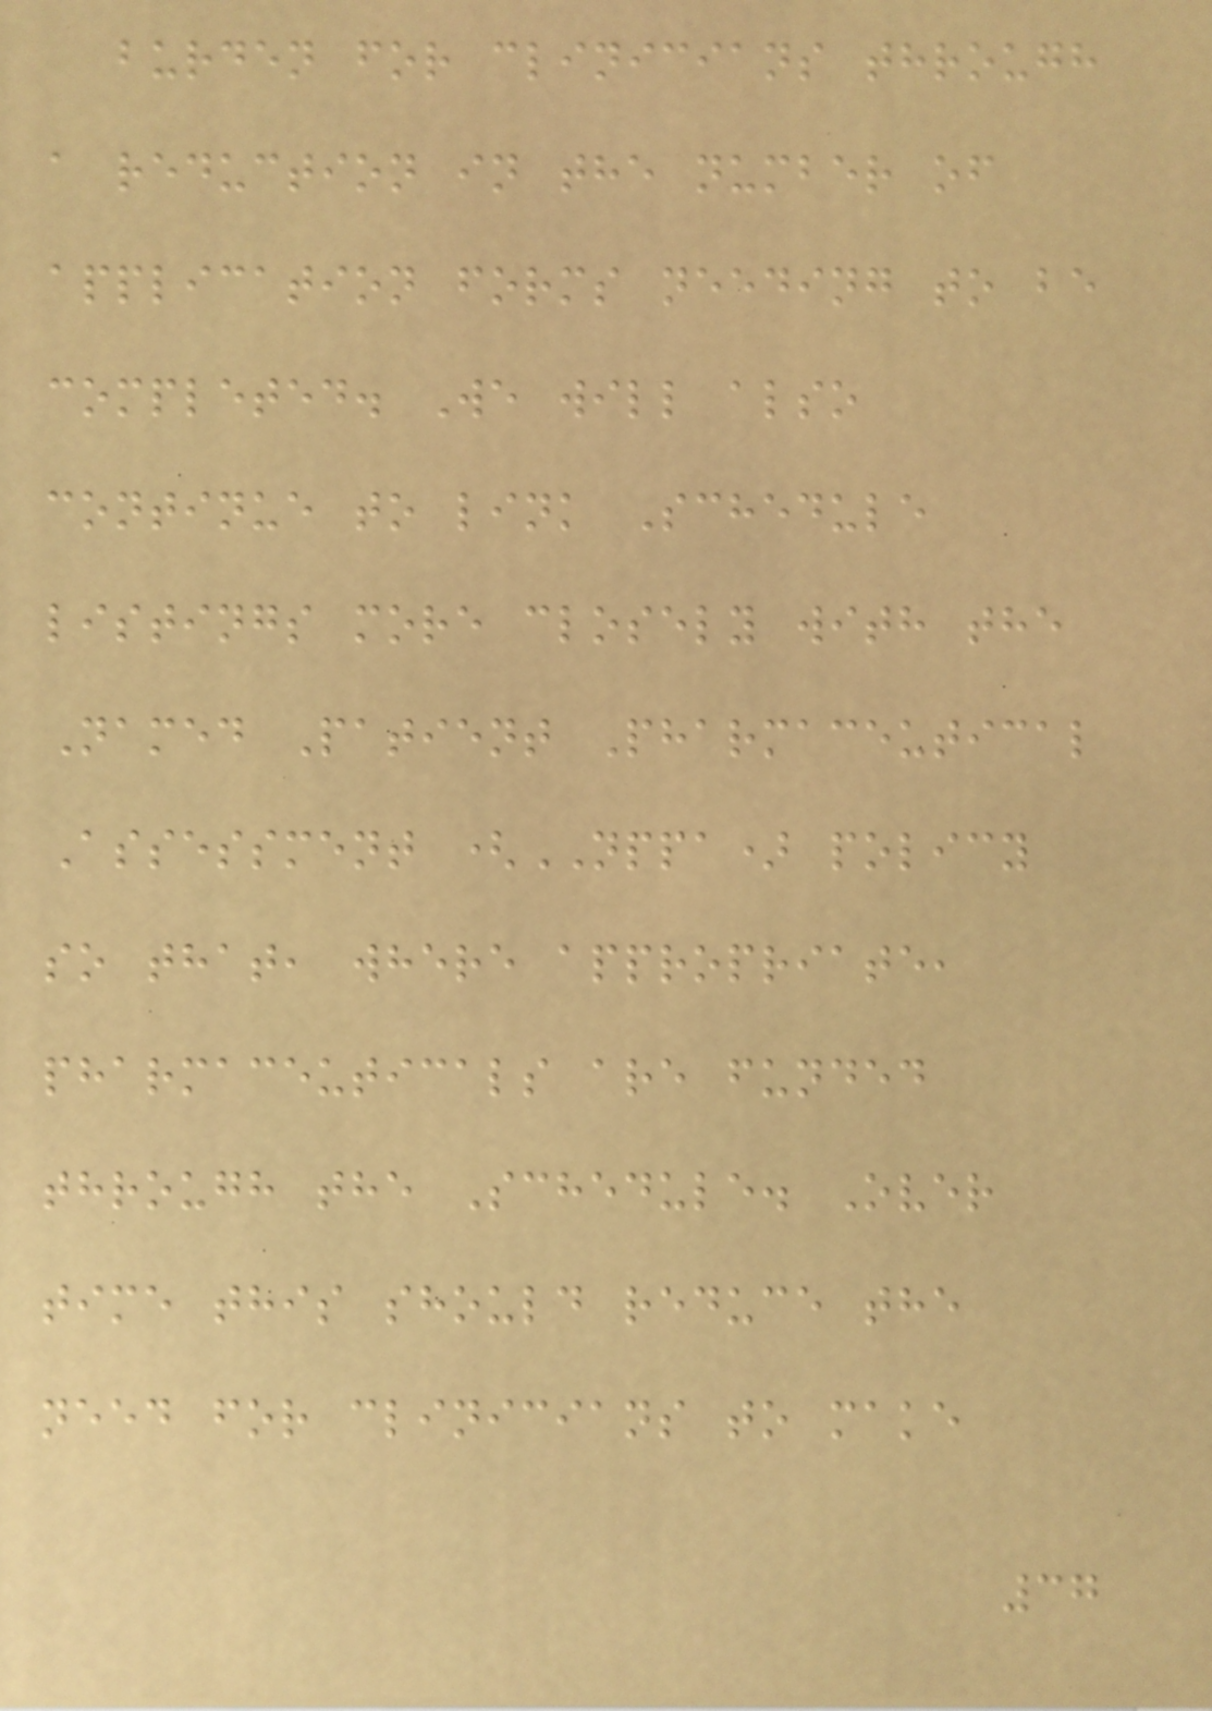burden for clinicians through
a reduction in the number of
application forms needing to be
completed. We will also
continue to link Schedule
listings more closely with the
Named Patient Pharmaceutical
Assessment (NPPA) policy
so that, where appropriate,
pharmaceuticals are funded
through the Schedule. Over
time this should reduce the
need for clinicians to make
37
